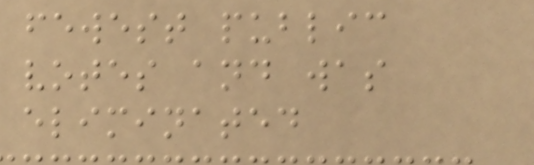fewest public
votes and was
eliminated
